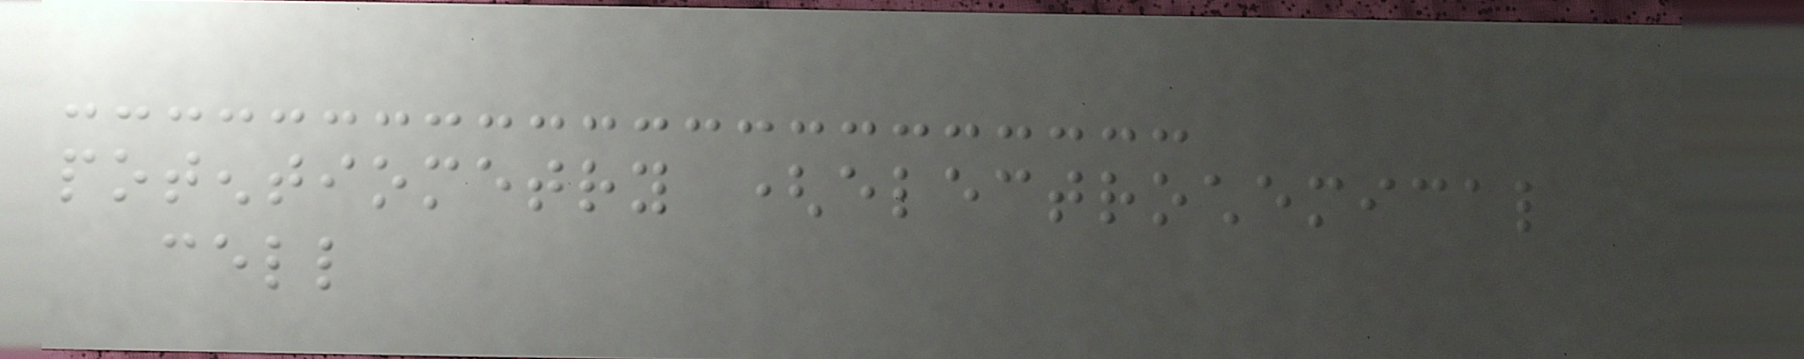potentiometry (electrochemical
cell
